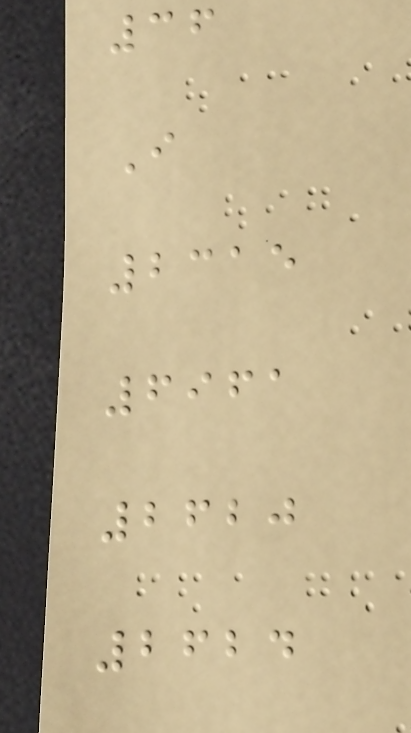36
I
2315
6961
2620
2624
